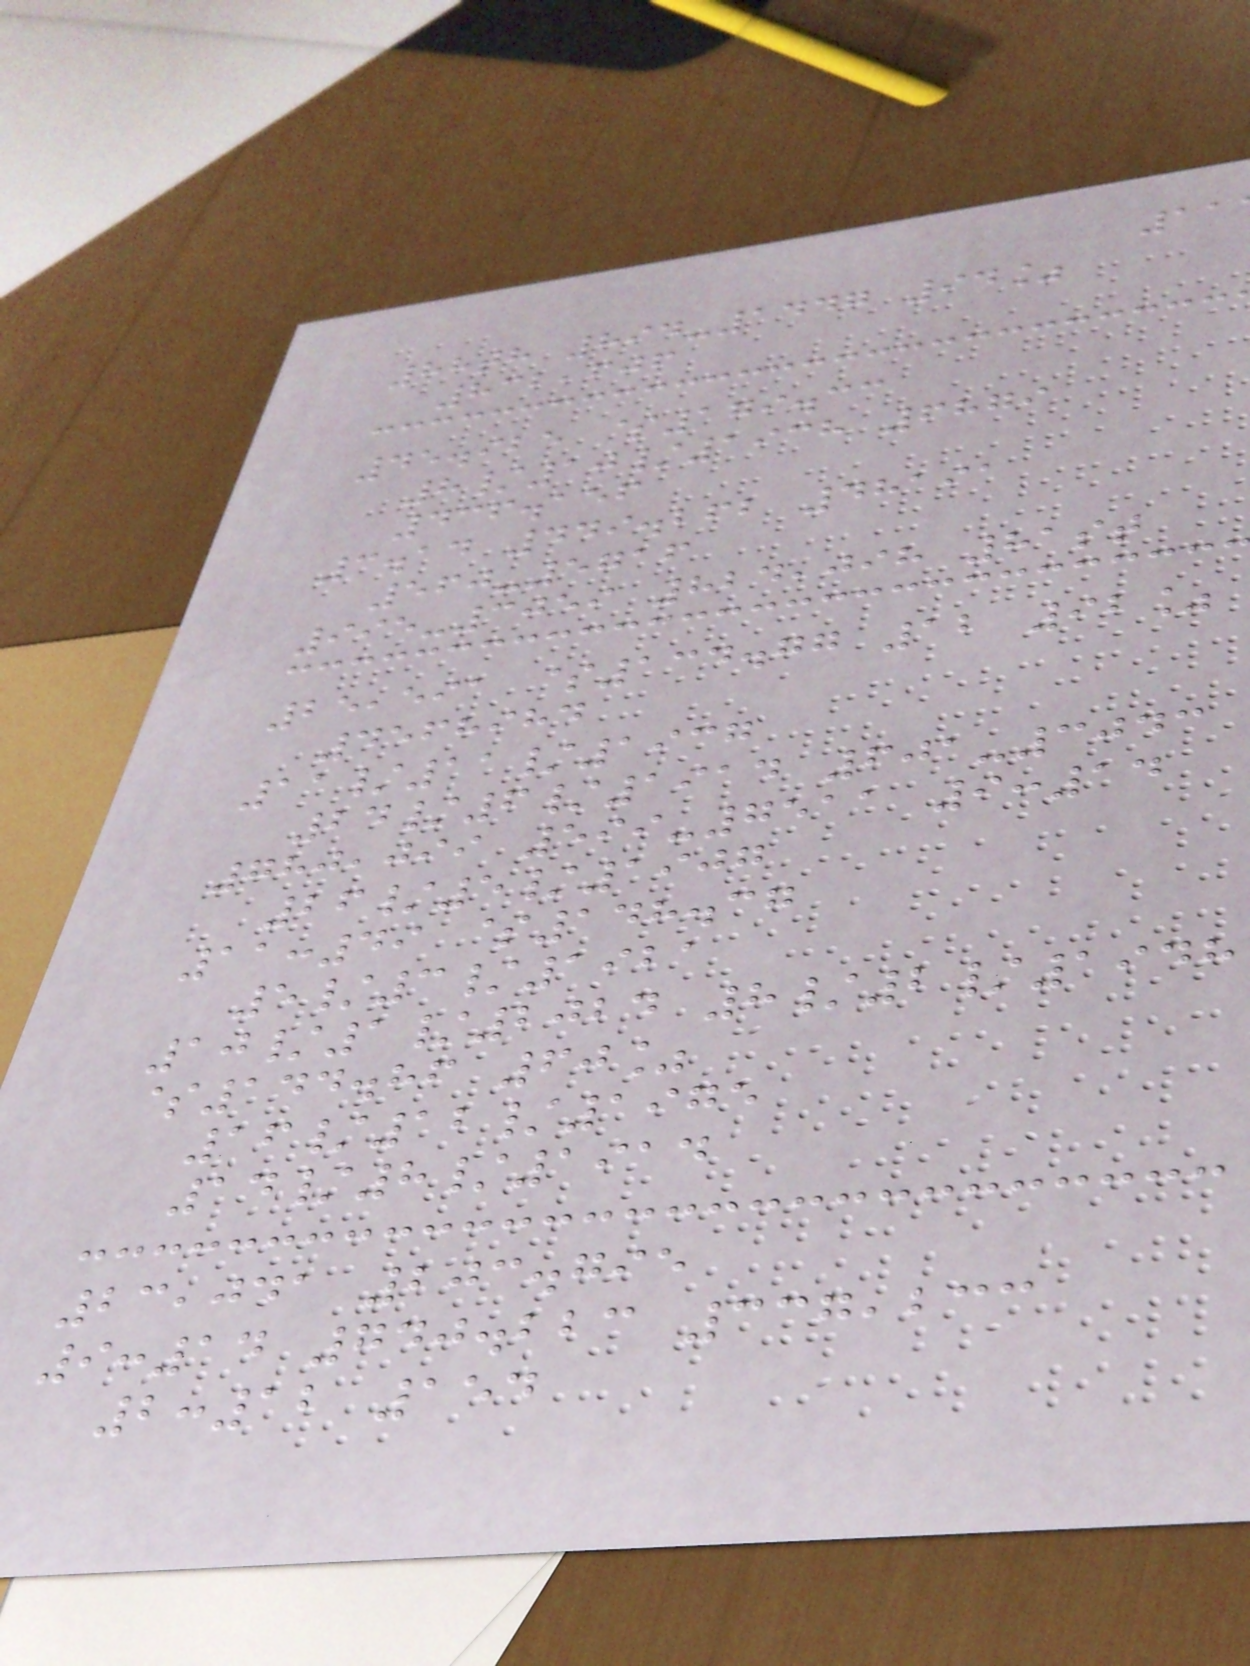88th 894-1447 94%
832,606
45.925 $179.33
8/10/1938 6879
436.156
3.14 449.262 48191
560-5716
995-3059 824,098 81st
25,591 $134.77 12 92%
4568984
11/11/1937
24/6/1914 601-3043
780,099 599-7511 9:14
26/5/1907
11:49 $148.37
5/3/1921
10/1/2024 8/2/1948
$144.86 60%
16/12/1975
14/8/1914
23,041 203.795
9:14 740.223 337,233
2:12 154
